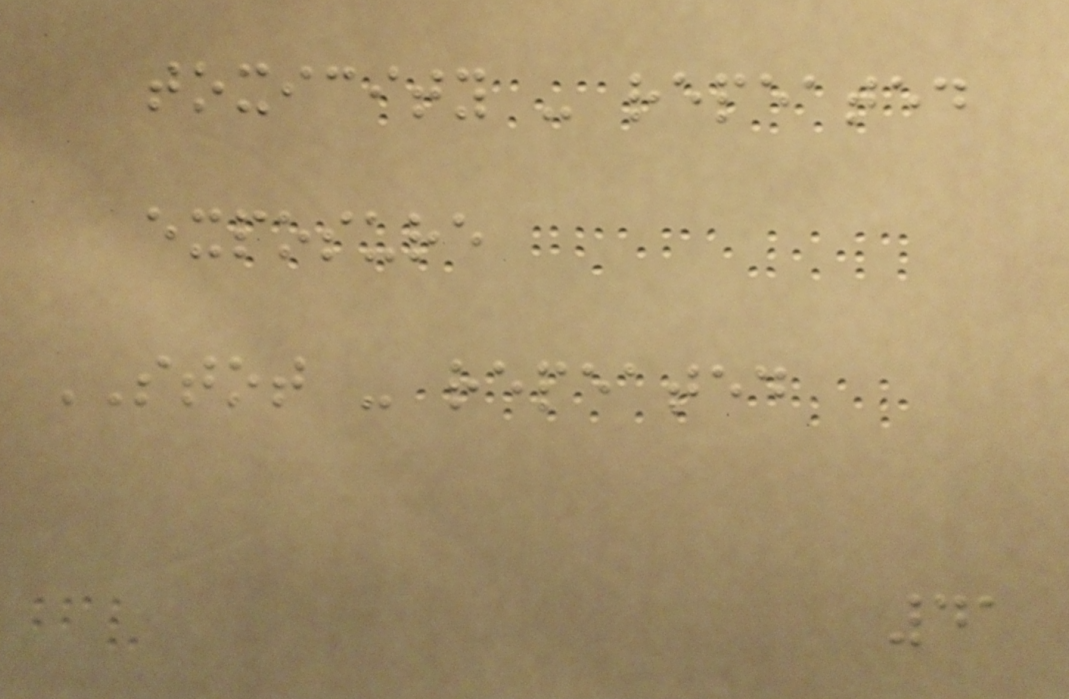toxicity - repeated
exposure
STOT - repeated
41
